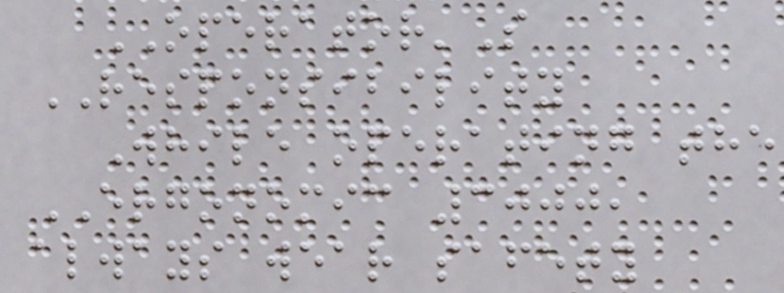OPERATOR'S
RESPONSIBILITY
While operating the
ERGONOMIC 3000,
always wear safety
